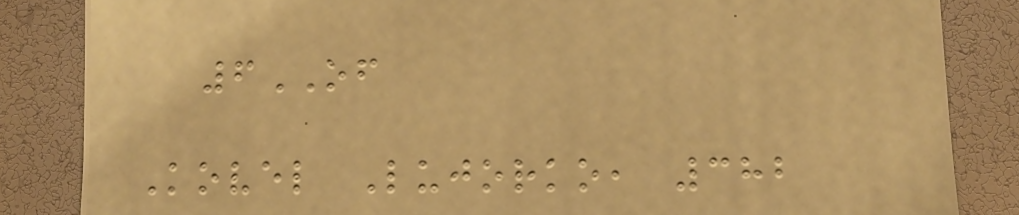6OF
Kovel Lujorko, 382
